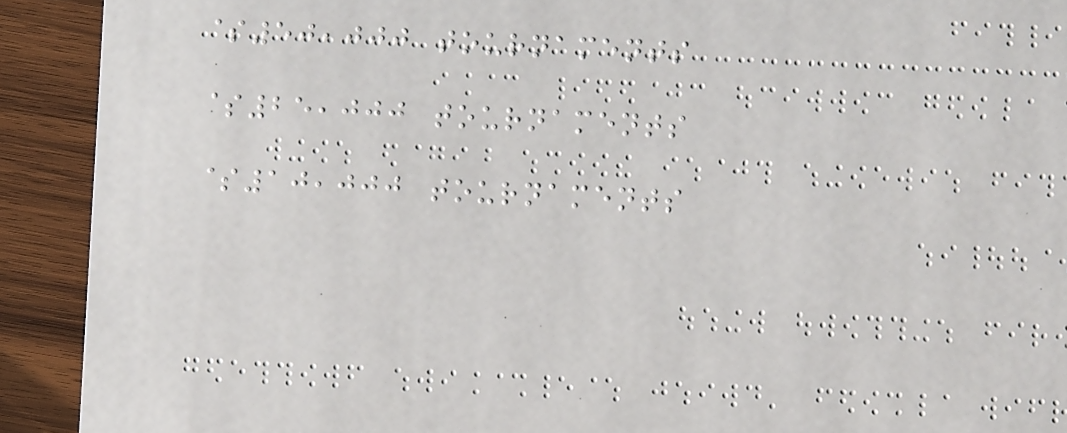$50,000 tournaments
$25,000 tournaments
$10,000 tournaments
